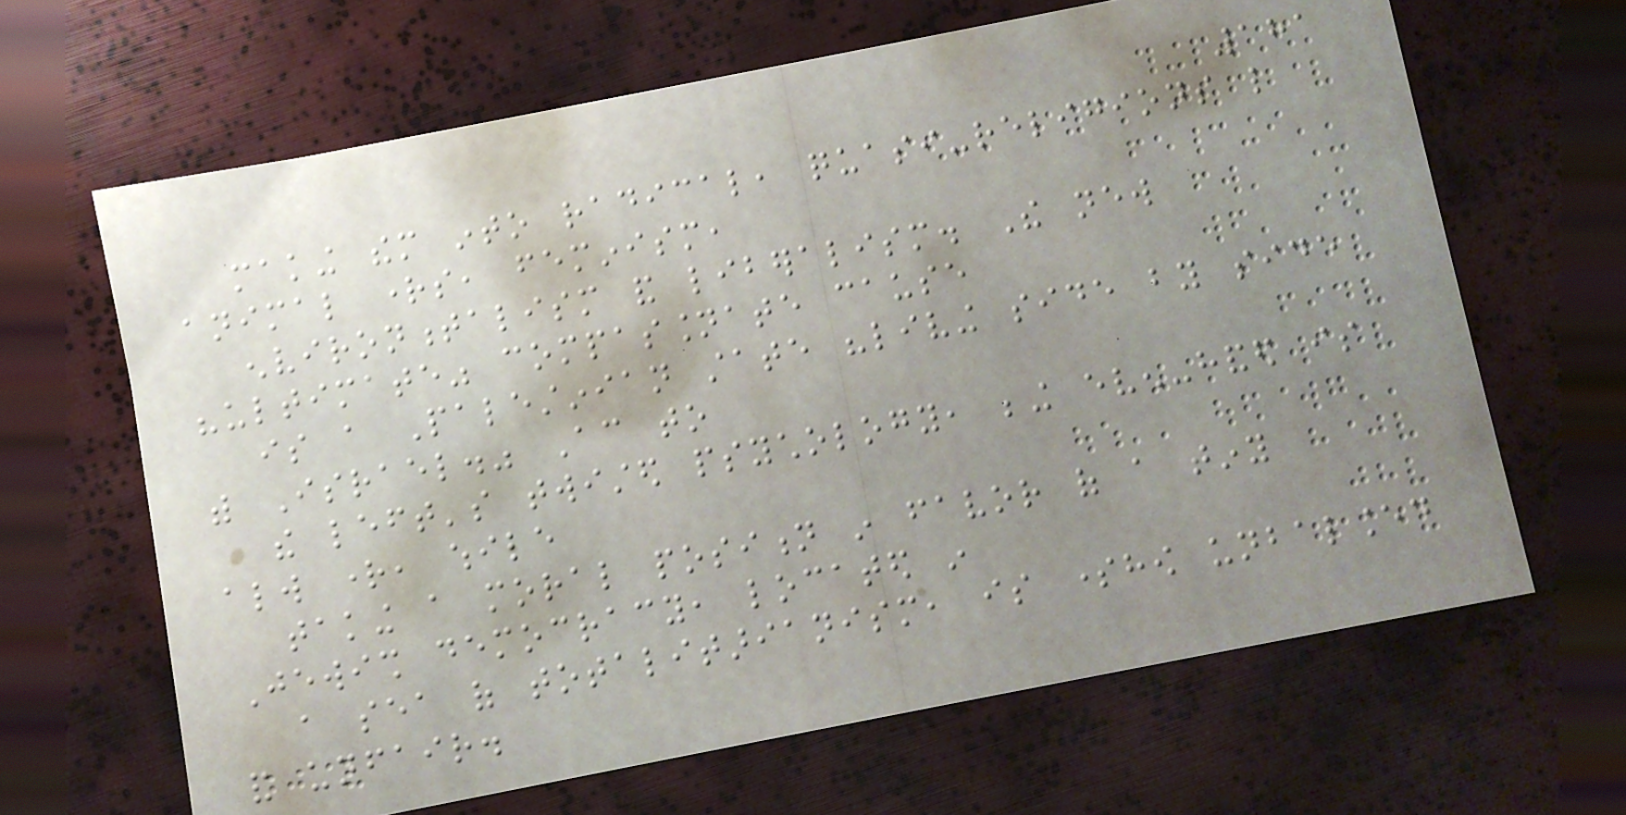181
making them into radical, quasi-religions like
animal rights, feminism,
environmentalism and liberalism. The new
"ultimate" compassionate cause
is a Palestinian state "living side by side
with Israel." According to
the left's twisted psychology, being even-handed is
always right, while
taking a moral position in favor of a tiny
Jewish democracy, located in
a sea of totalitarianism, is somehow unbalanced
and unfair.
